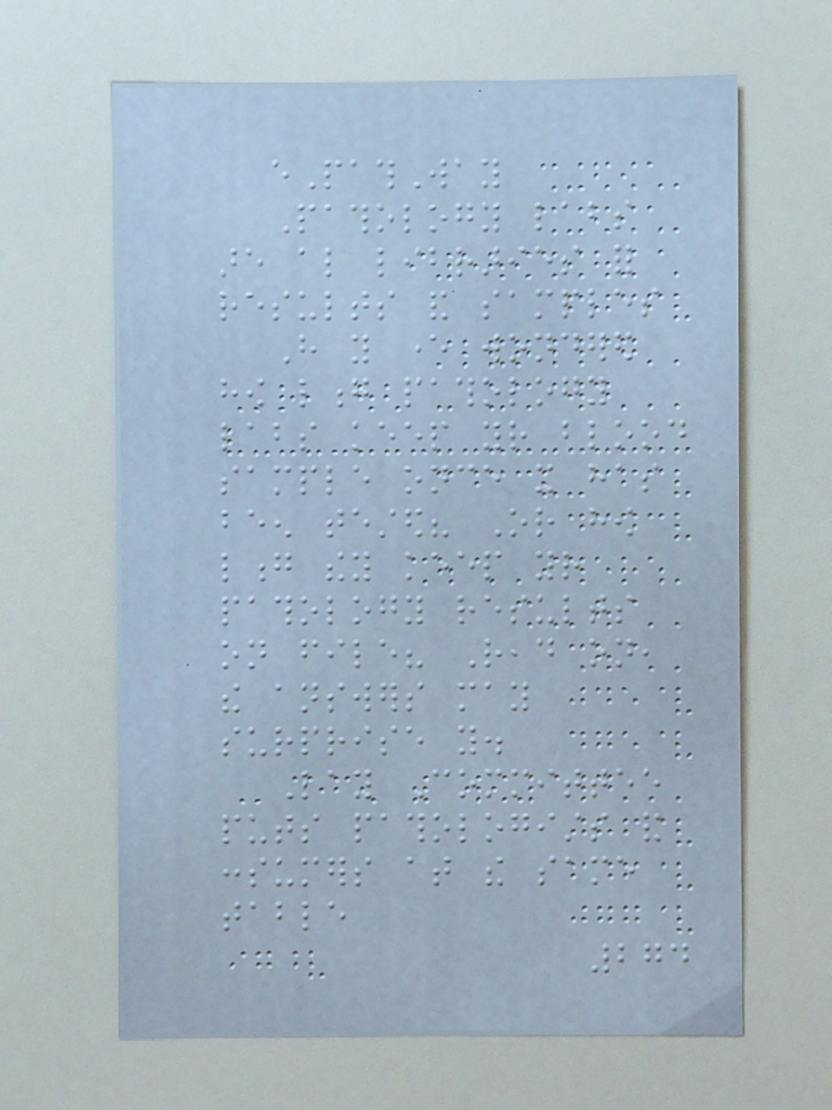ePathWay
Pathology labs
are also libraries for
results and samples
Have you ever wondered
how long pathology
labs keep your blood
sample once it has
been tested? Or how
long they keep your
pathology results
on file? Read on,
the answers may
surprise you.
Lay Committee
puts pathologists and
consumers at the same
table
274
